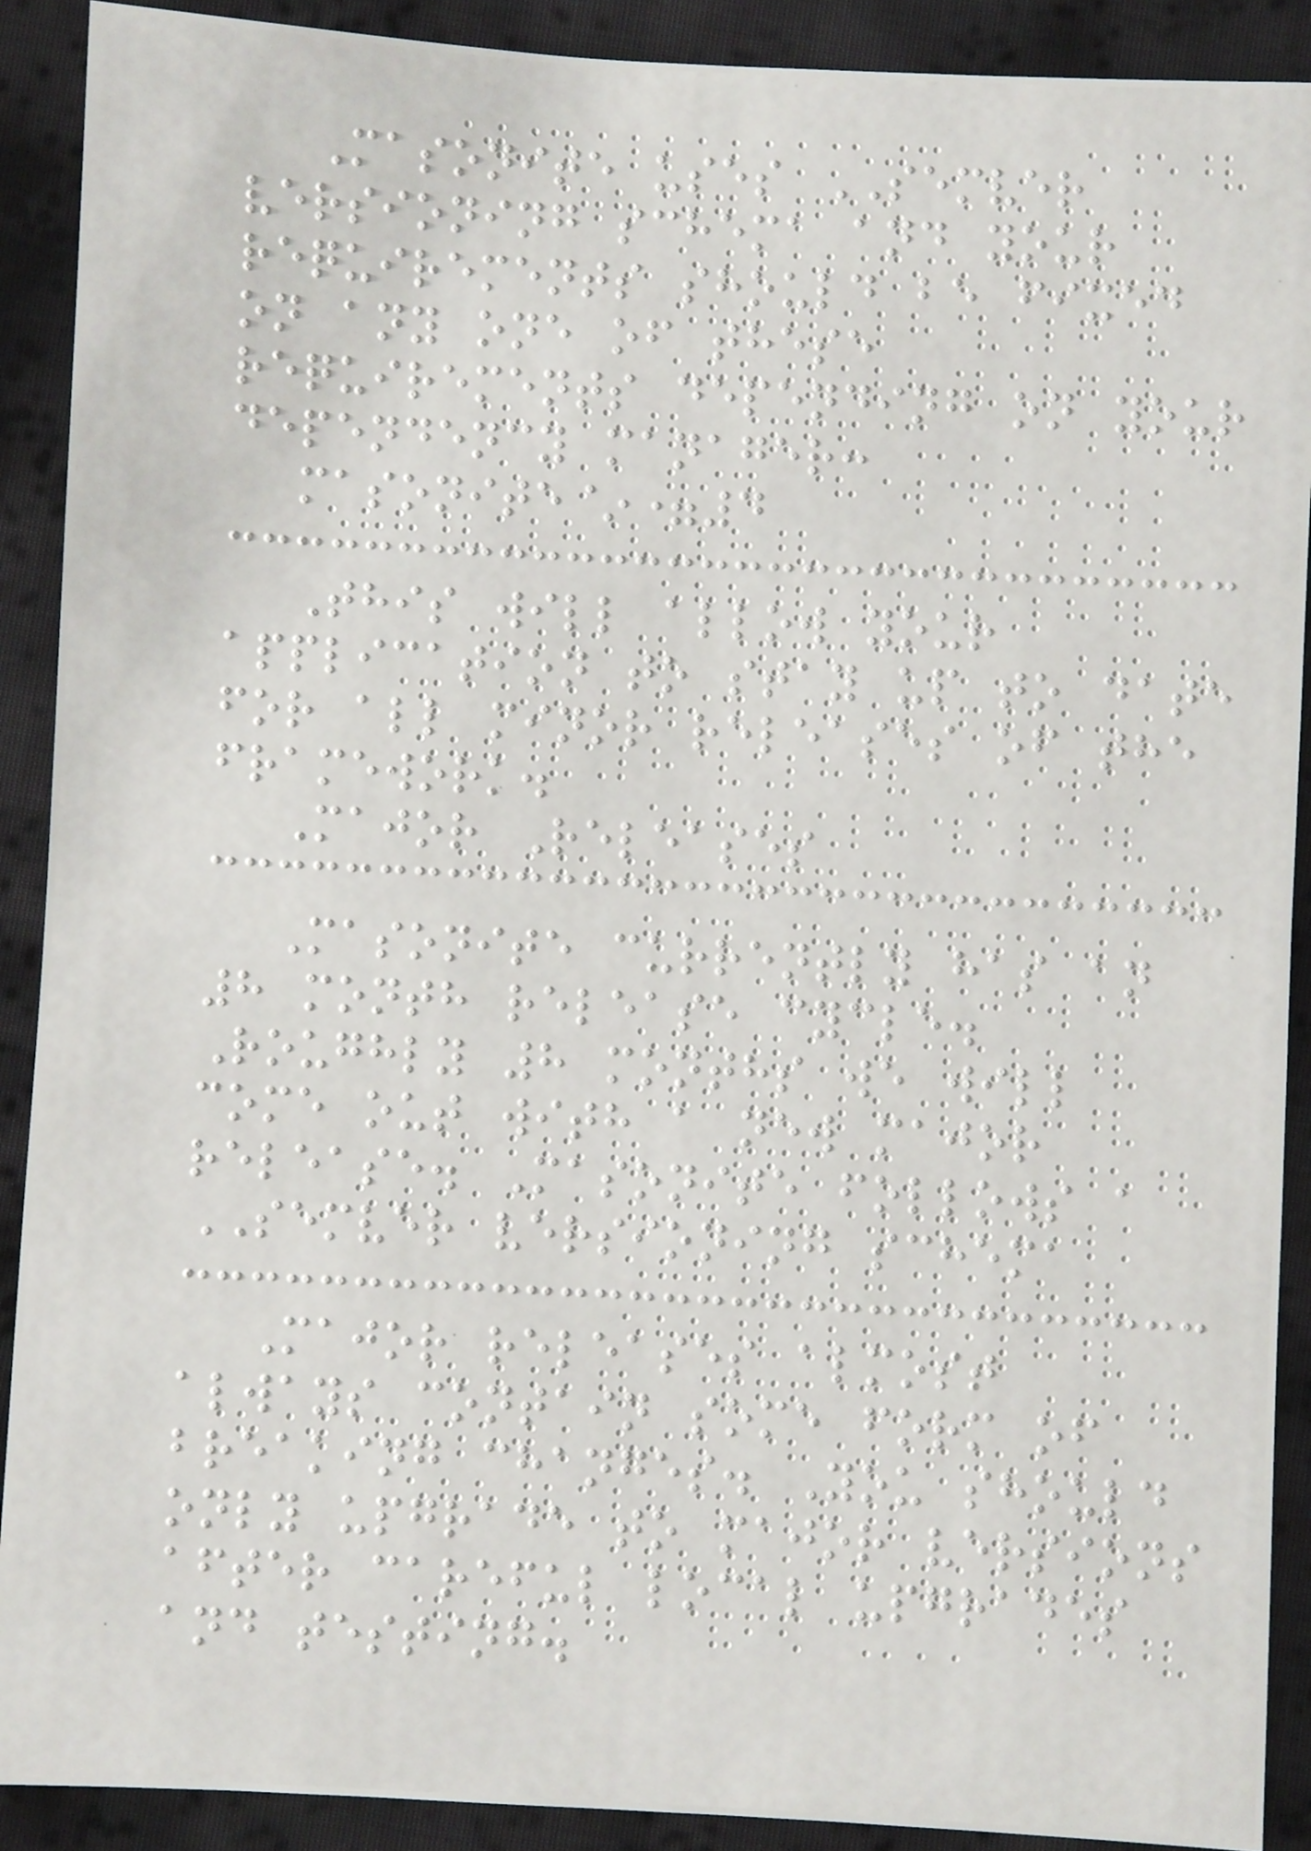Masonite uses SEMVER
versioning schema and your
requirements should be fixed
on any one of these
requirements depending on your
dependency manager:
masonite~=4
This will allow your
application to stay up to date
for all minor releases of the
framework.
Major Releases
Masonite currently has an
8 month release cycle.
Roughly 8 months we will
come out with a new major
release. Masonite follows a
SEMVER versioning schema
Major releases almost
always contain some form of
breaking changes. You should
only upgrade to major versions
after careful local upgrades
and testing.
